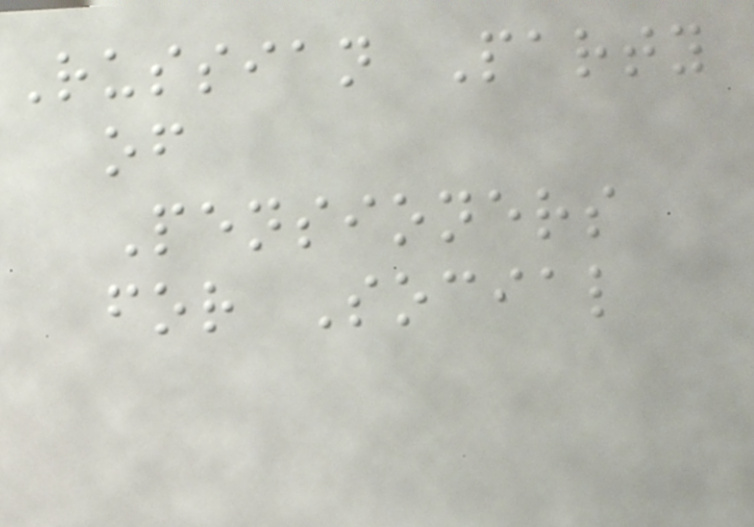Russian Party
of
Pensioners
for Social
